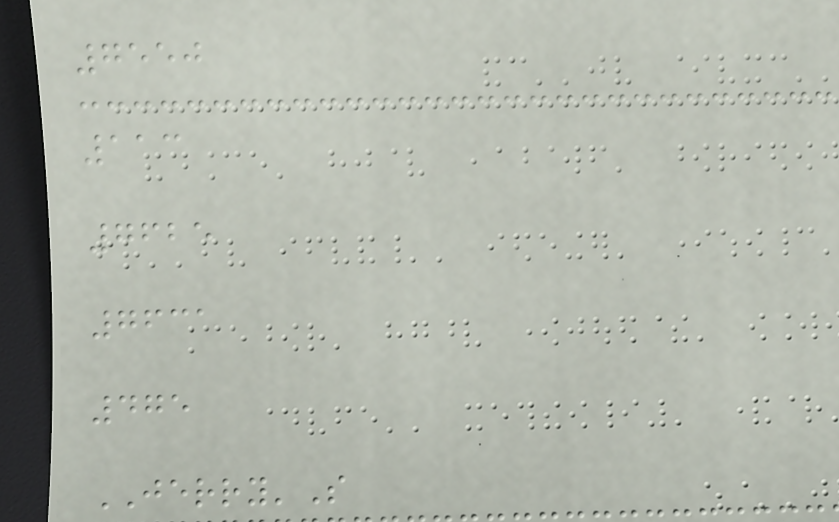7550
113
7625
7631
475
JERRY'S
